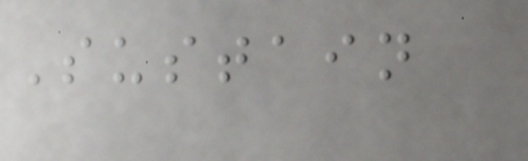Sustain
